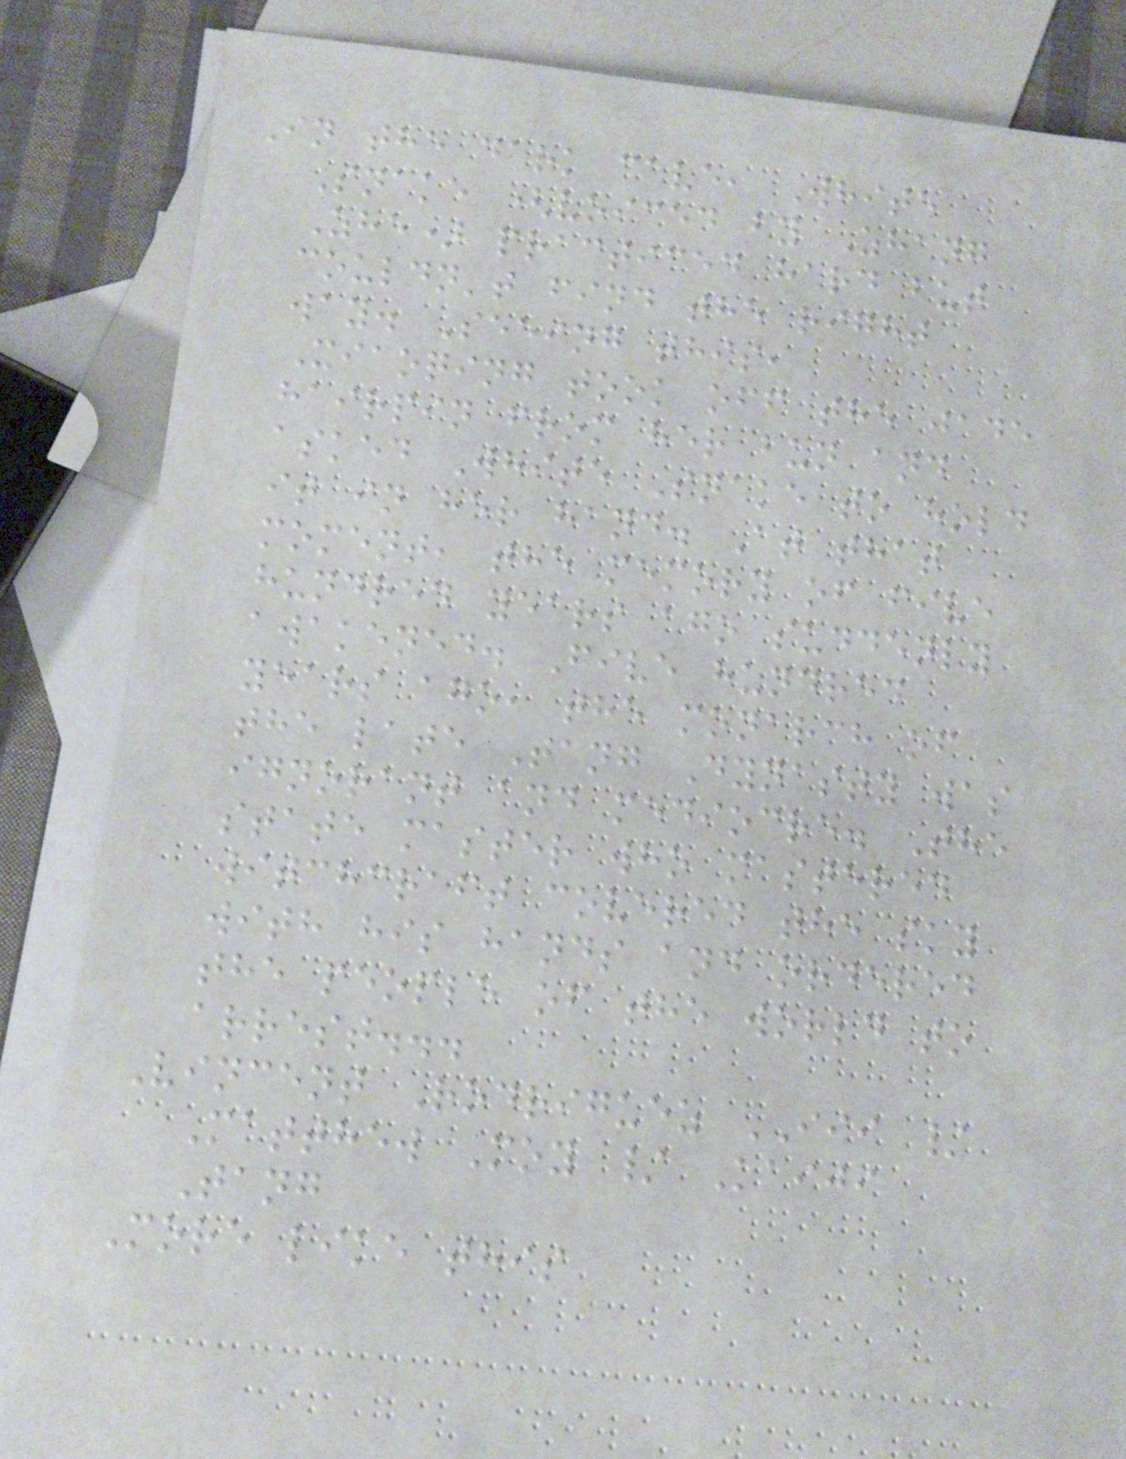In the dark cave, White
Snake (voiced by Zhang
Zhe) practiced hard but
couldn't find the right
way. Seeing this,
Xiaoqing took off the jade
hairpin from her bun and
asked White Snake to hold
it in her hand. At that
moment, the memory of five
hundred years ago suddenly
awakened. Five hundred
years ago, the monarch of
the late Tang Dynasty was
ignorant and mediocre. The
state master who mastered
witchcraft covered the sky
with his hands and ordered
the people of the world to
arrest...
Vincent Rodriguez III /
Matthew Moy / Kaiji
Tang
More like this
